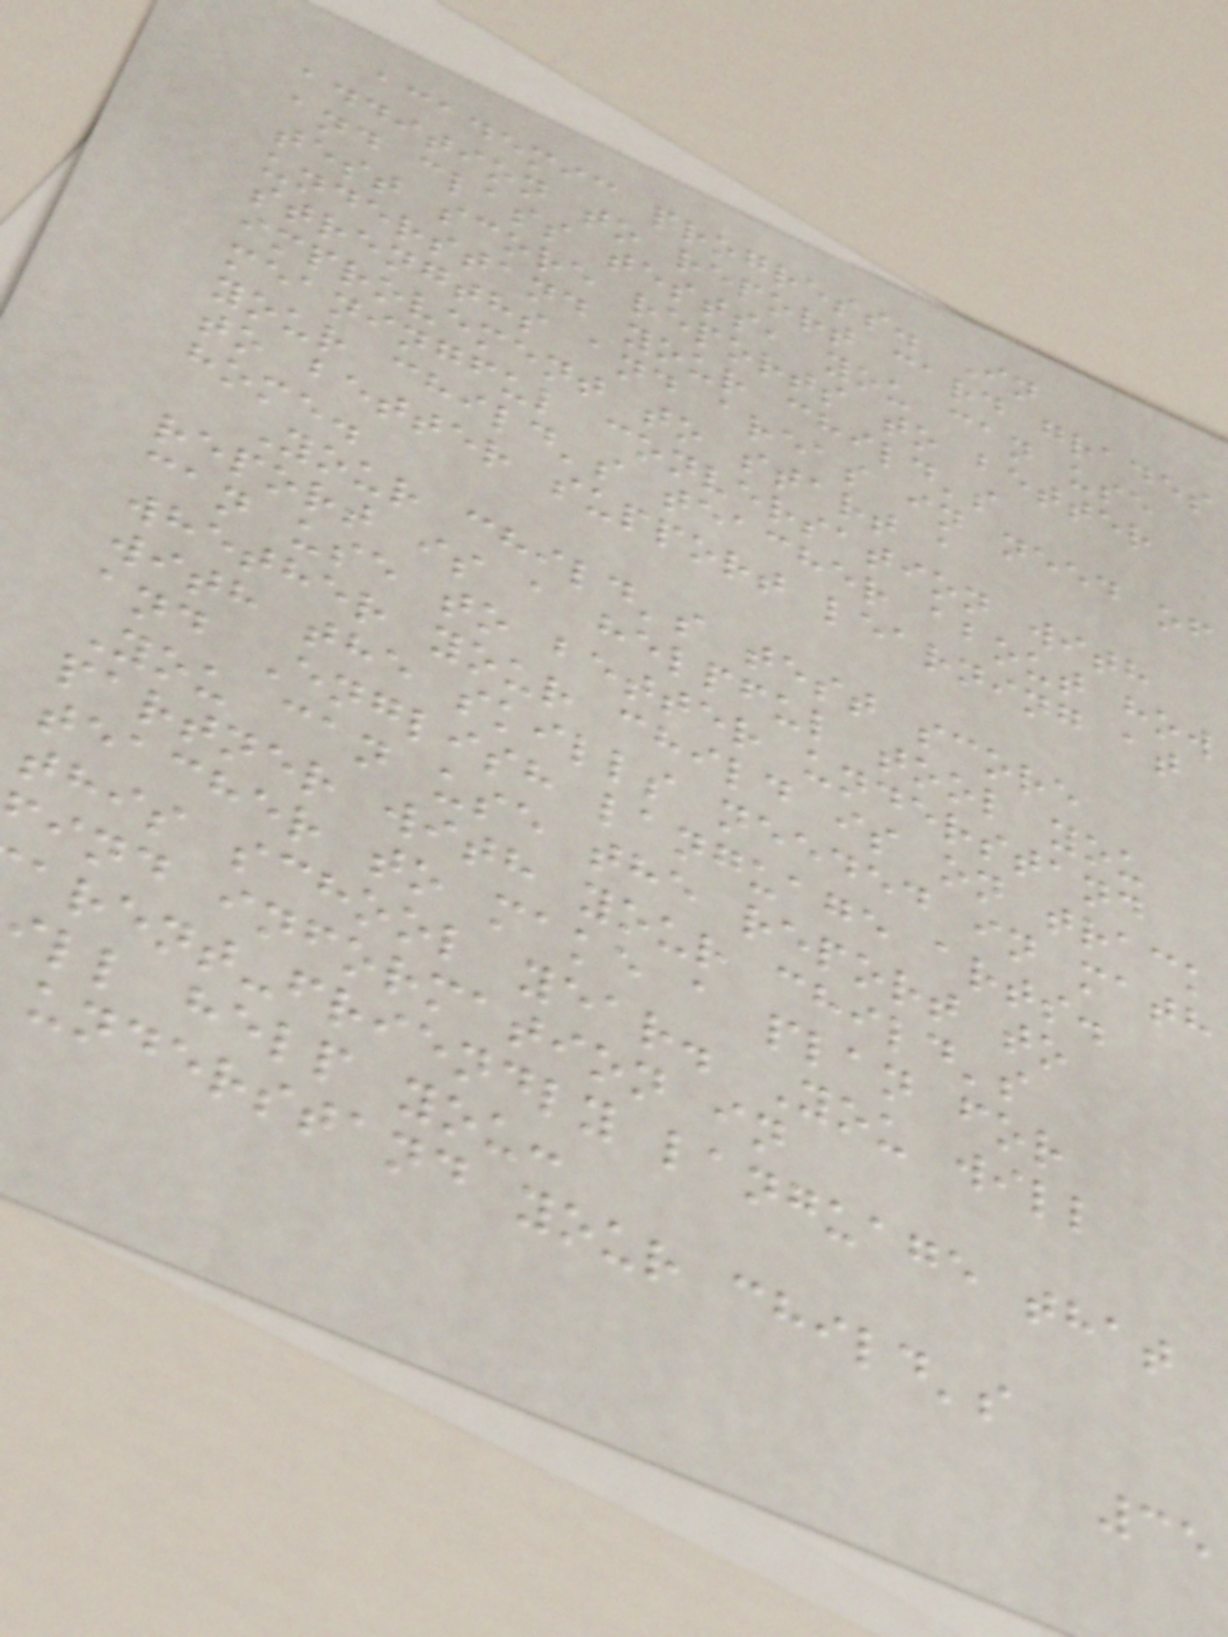academic progress. In
addition to report card grades
and class tests, you can use
test score reports to better
understand your child's
strengths and areas in need of
improvement to start a
meaningful conversation with
your child's teacher about how
to better support learning at
home.
Your child's test score
report is a helpful tool you
can use to better understand
whether your child is on track
with the skills needed in math
and English language arts.
You can use the report to
partner with your child's
teacher to make a plan for
this school year. You will
ind information in
arent-friendly language that
ill help you:
understand your child's
35
